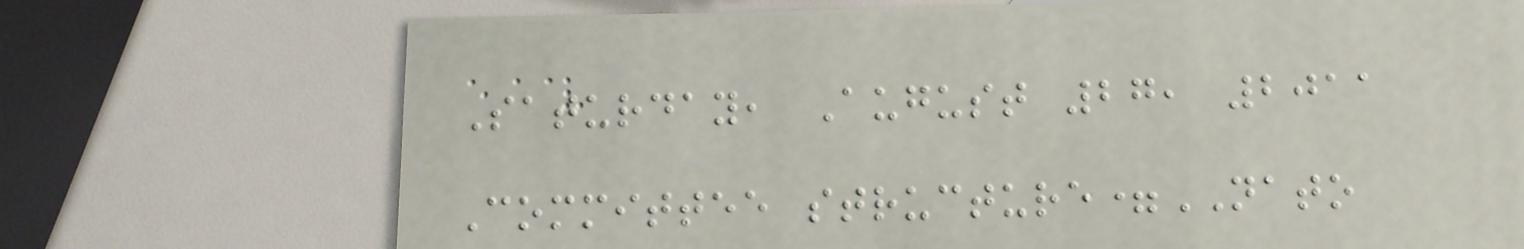Saturday, August 27, 2011
Committee structure=NATO
